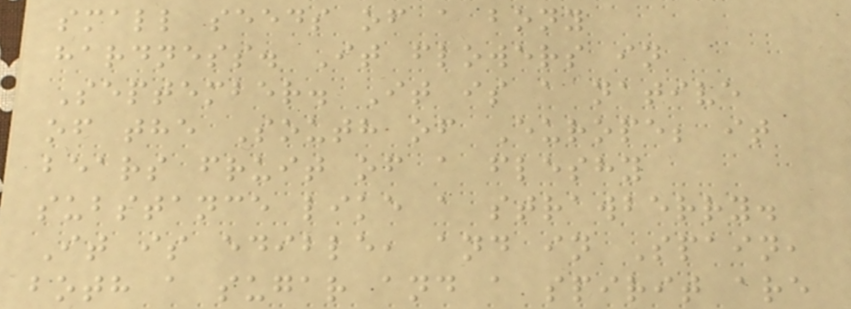small seeds of a bony
hardness. It flowers in
September. It is a native
of the South of Europe; it
bears fruit of a fleshy
substance like a strawberry.
It is edible, and in Spain,
both a sugar and a spirit are
